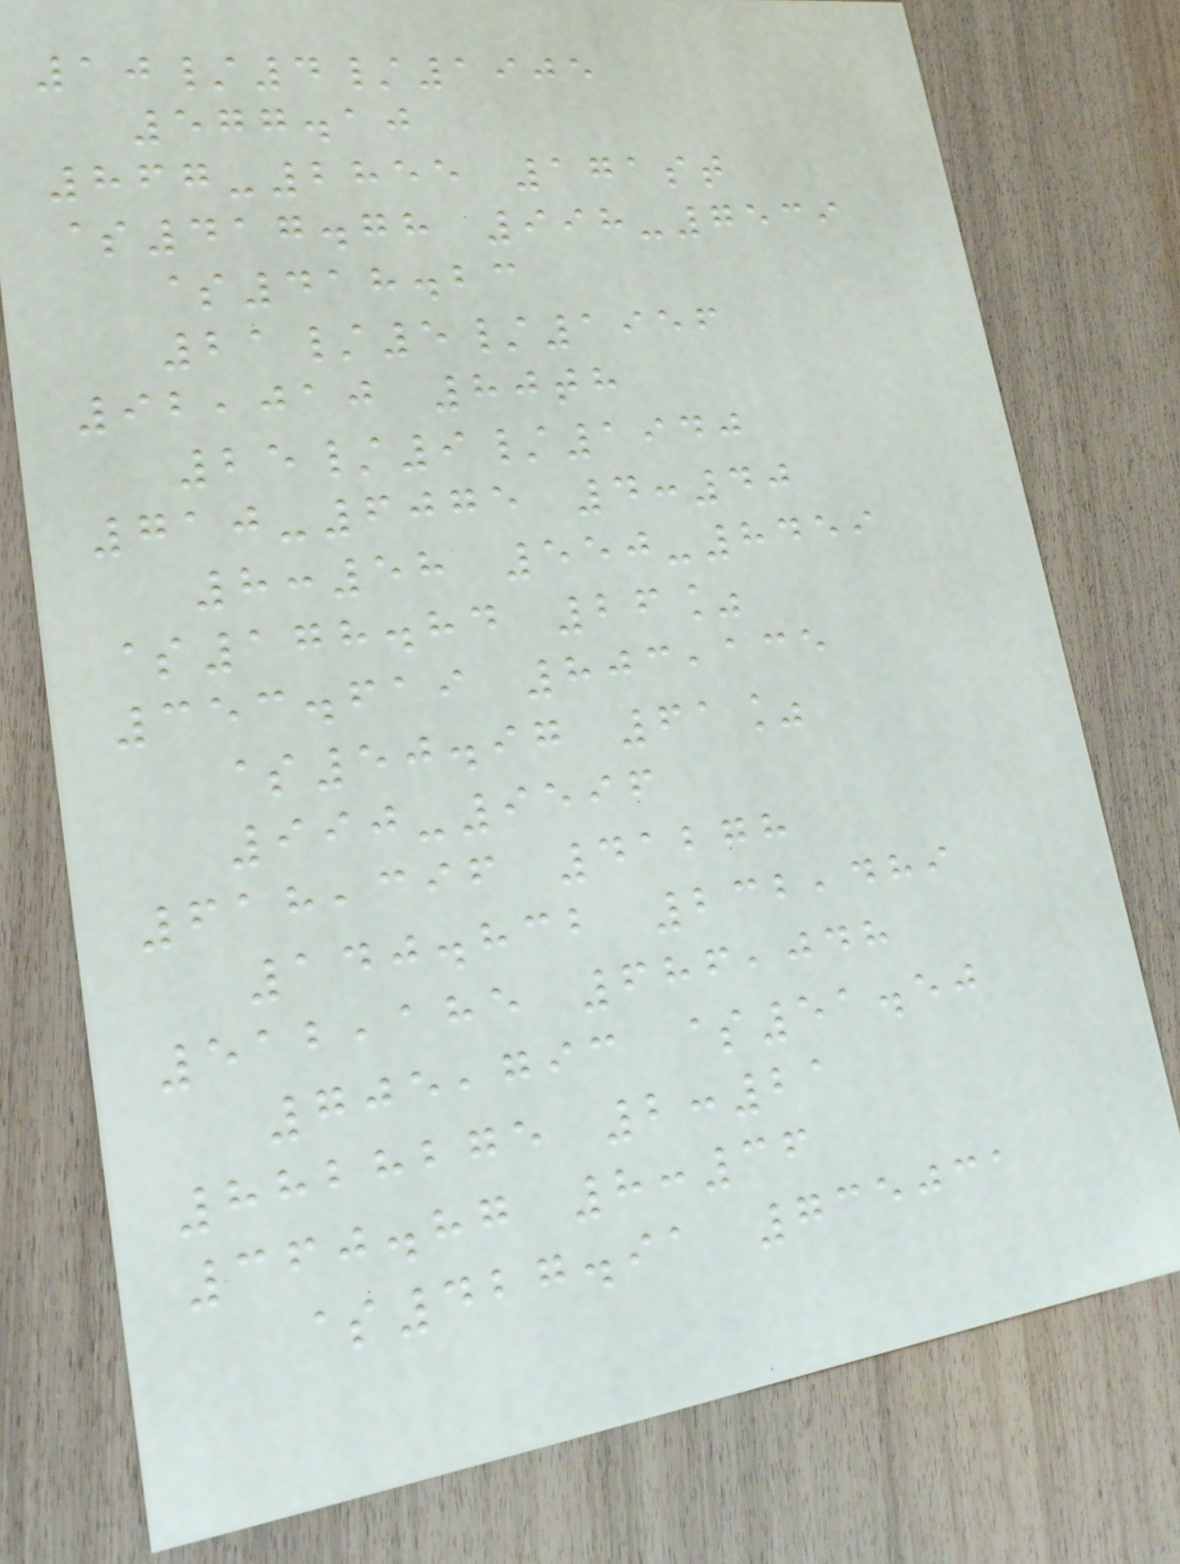10/4/1905
577.10
867-2855 171st
$417.78 998-7539
$418.23
21/5/1956
92,010 80th
25/9/1940
710-6075 4:40
8:58 550-8459
$178.84 26%
353.619 803,135
$50.97 61%
990-9596
618,396 41278
140.832 232,489
512,185 686,048
705,793 $51.50
8828275 2:21
360.87 8:36
$427.91 735031
